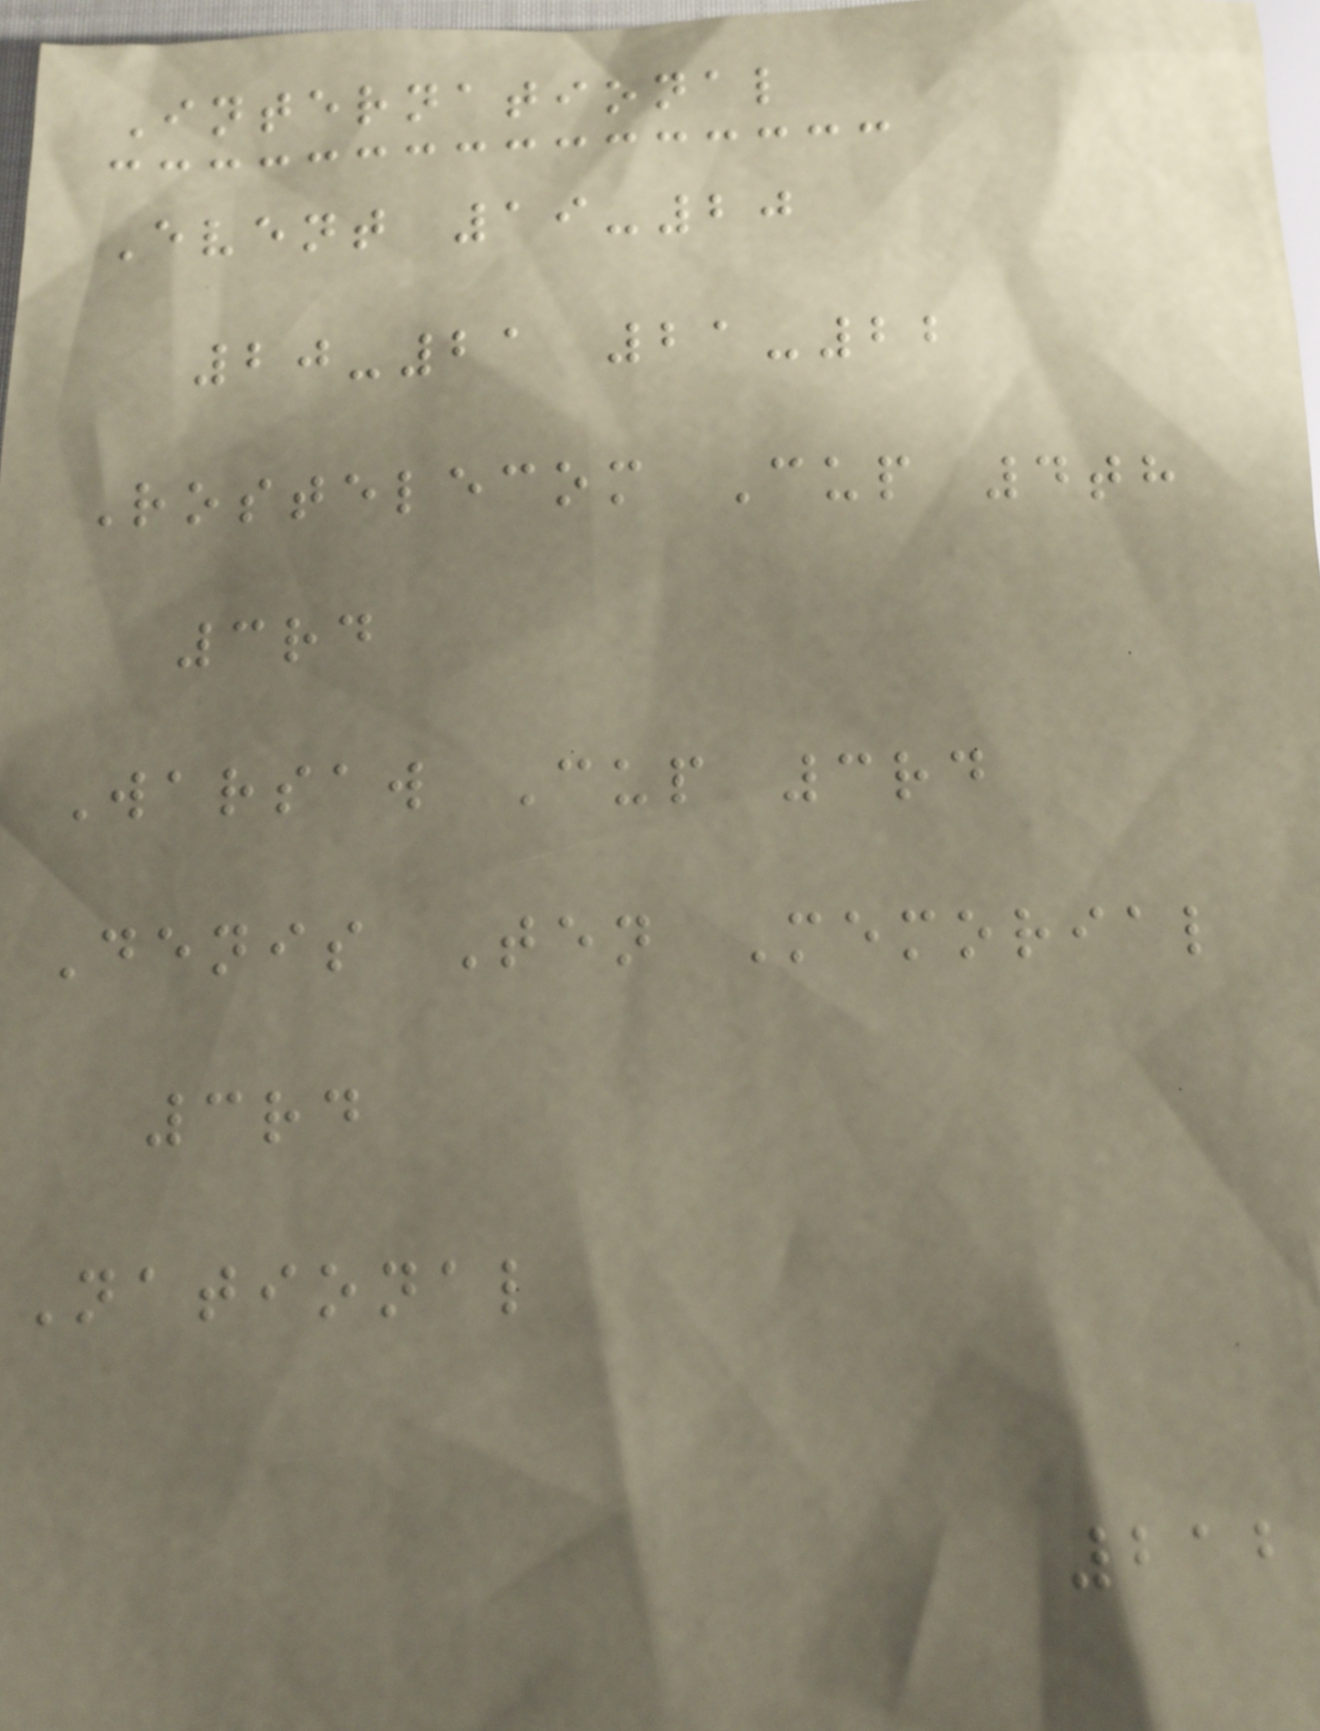International
Event 19-20
20-21 21-22
Rostelecom Cup 4th
3rd
Warsaw Cup 3rd
Denis Ten Memorial
3rd
National
212
